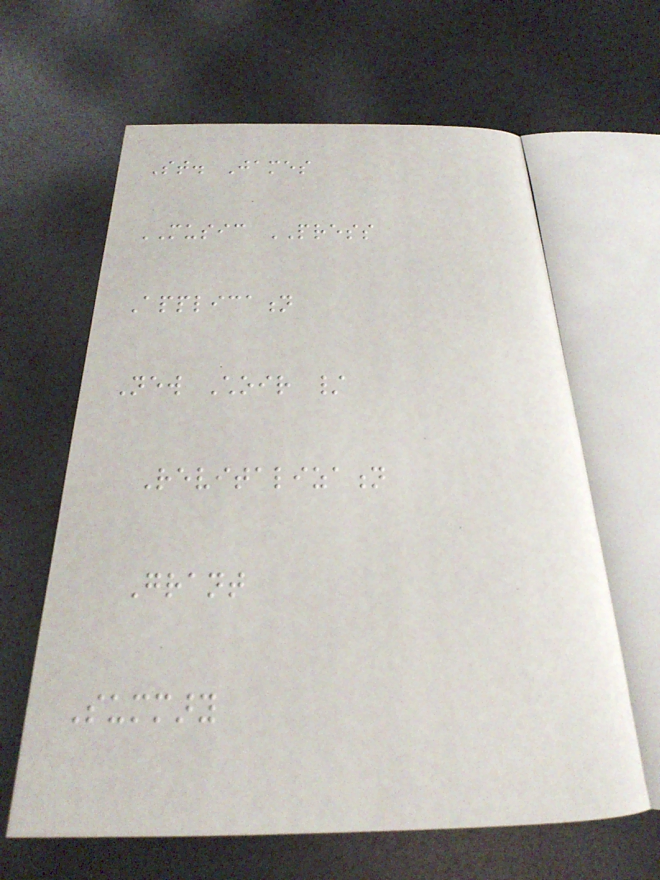St. James
MUSIC PRESS
Application
New Choir /
Revitalization
Grant
Summary
